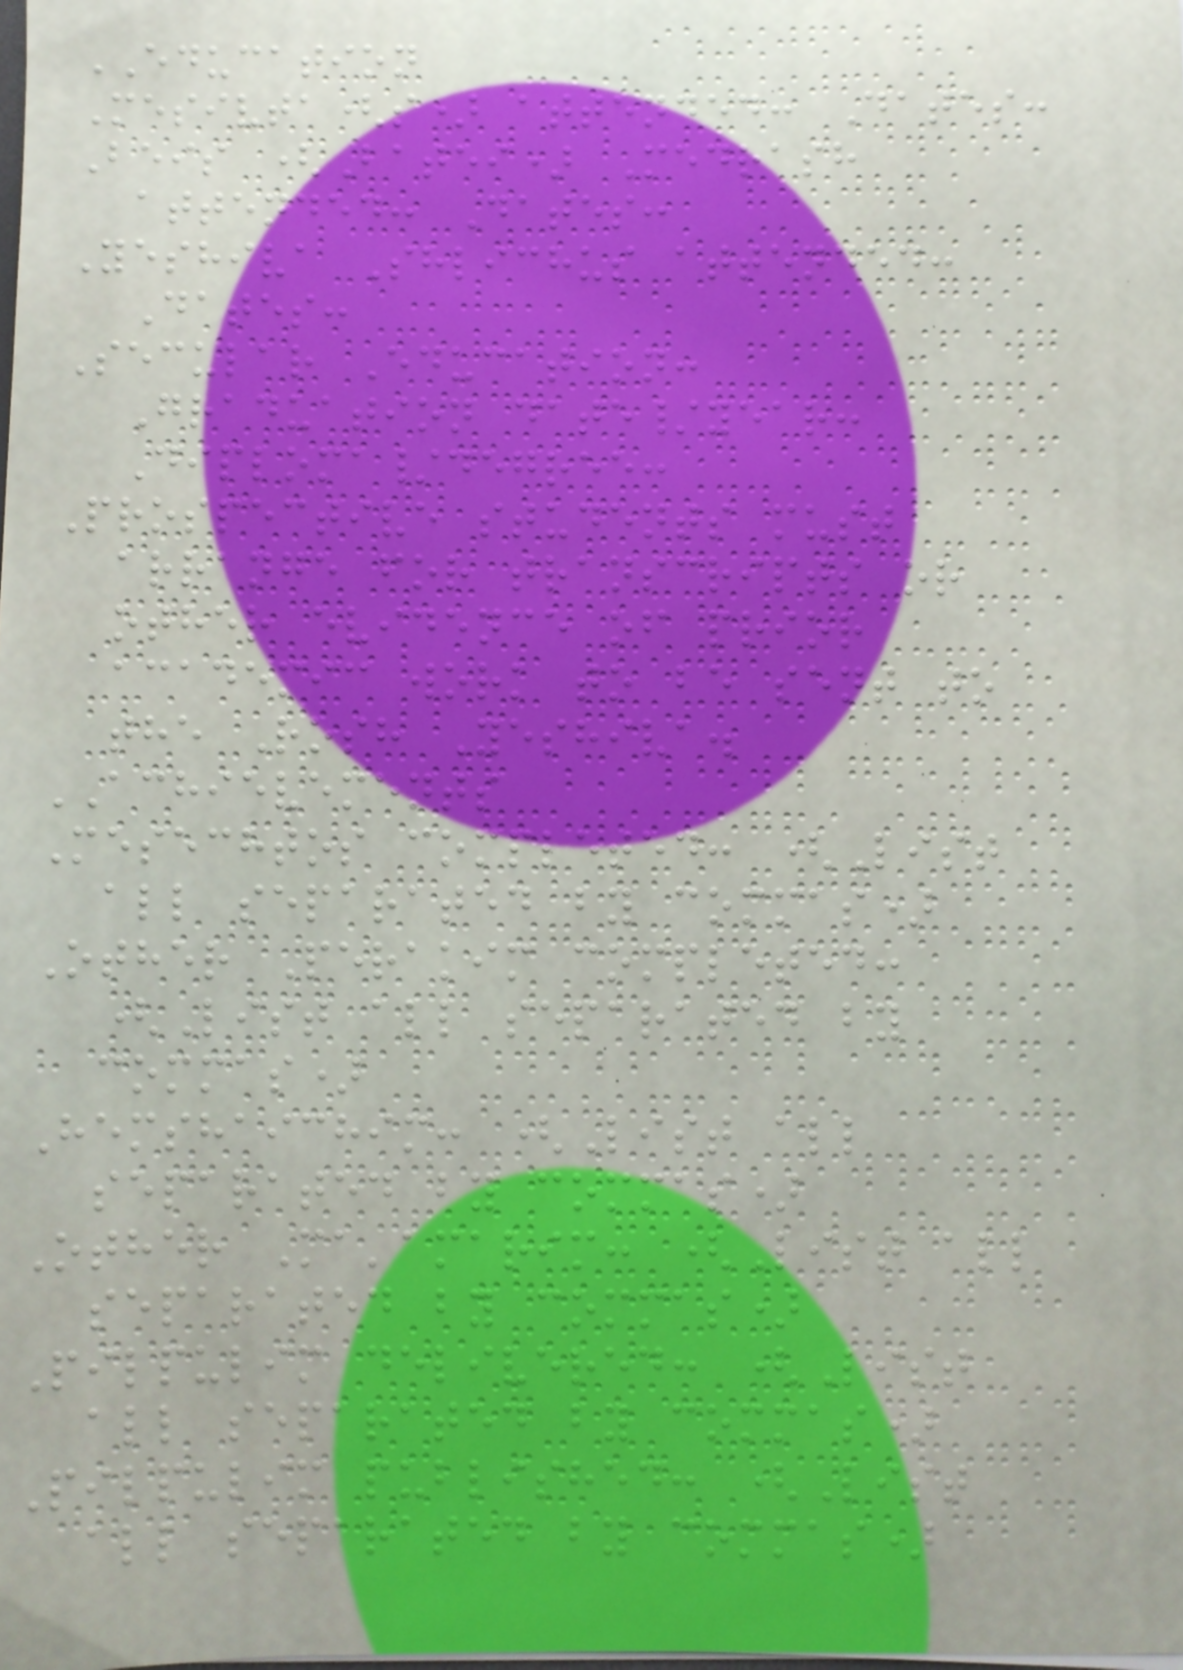EDUCATION
Mesivta(s) attended: Dates:
Beis (Batei) Medrash
attended: Dates:
Yeshiva Shlichus attended:
Dates:
Secular Education:
Graduation date/year:
Diploma/degree:
Prospective students must
arrange for transcripts or
other evidence of prior
academic work to be sent to
the Rosh Yeshiva.
ACHIEVEMENTS
Mesechtos completed: (List
all separated by commas)
Other Perakim completed:
(List all separated by
commas)
Hemshaichim: (List all
separated by commas)
Other Ma'amarim: (List all
separated by commas)
Pilpulim delivered: (List
all separated by commas)
Pilpulim published: (List
all separated by commas)
